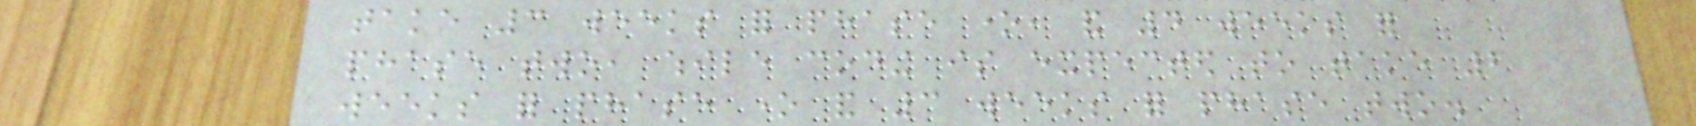take 3 weeks for phase one, and 4 weeks for
phase two, while coding is expected to take 2
weeks for phase one and 3 weeks for phase two.
